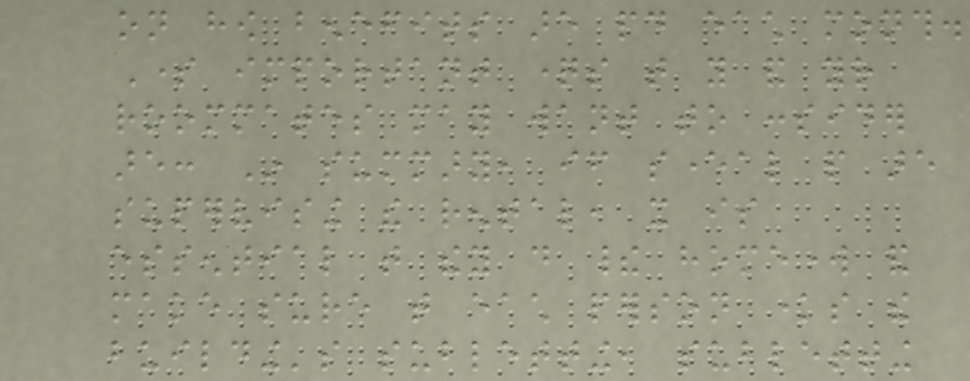on how benefits are paid each month.
Some important questions that you and your
roommates may want to consider
are: In summary, if several people are
supervising the rental, it is
essential that they do their homework and
make sure that each person knows the
building's subletting, subletting
